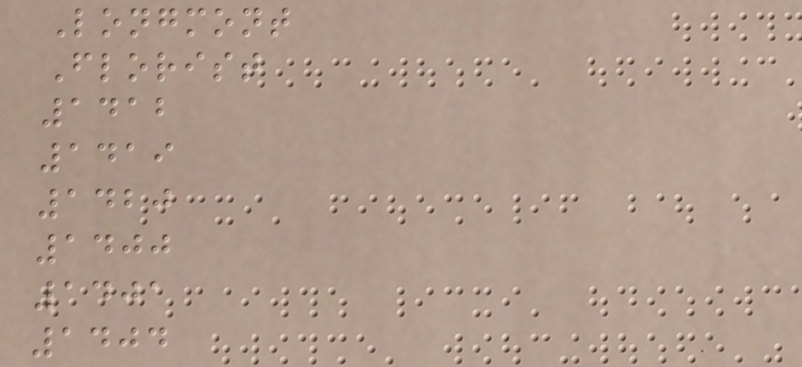Longmont
Florist
1412
1419
1420
1400
1401
1404
